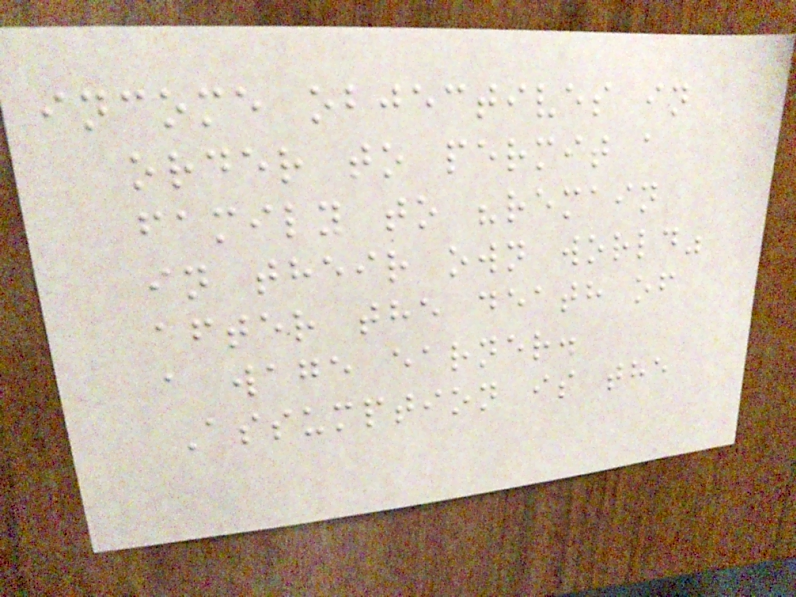income objectives in
order to permit a
family to "remain
in their own world"
after the death of
a wage earner.
Assumption is the
